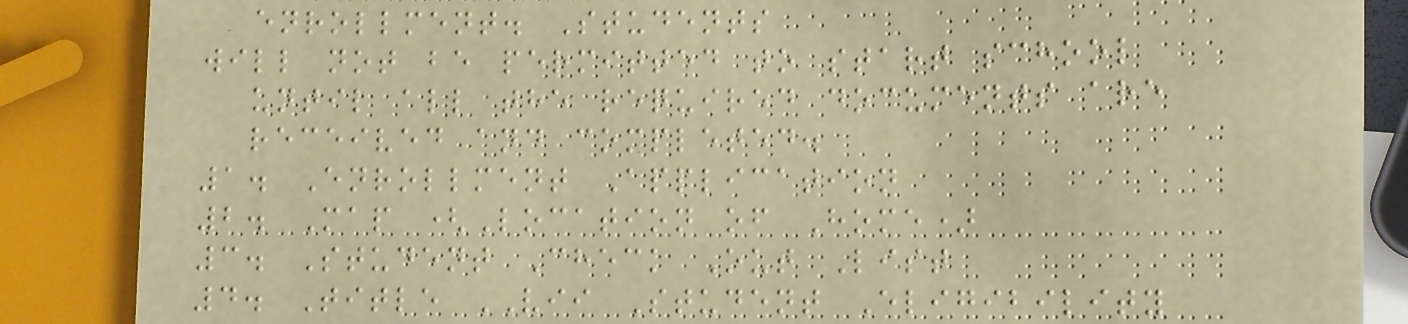enrollment. Students
will not be permitted to start school
until all the required documents are
received and completed.
1. Enrollment Application
2. Map (Location of Home)
3. Student Check Out List
4. Title VII Student Eligibility
